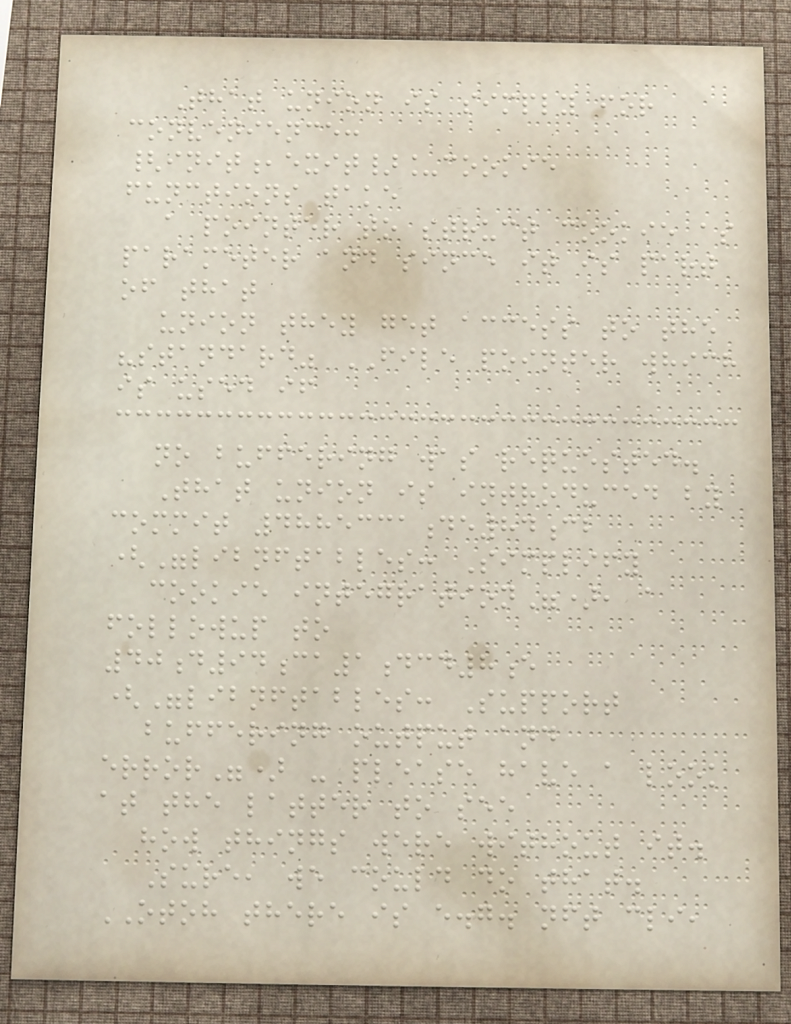That union is simply for
convenience:
{init,exit}_cookie
functions take
a pointer to struct cookie as
parameter and since it is part
of that
union they get access to the
"standard" FILE pointer which
is used if
no buffering was requested.
That union is introduced by
commit 4885331de84cb
("libnftables: Simplify
cookie integration"), a
followup to
40d94ca1dcd8e
("libnftables: Support
buffering output and
error") - please have a look
at the latter to see
how things were without it.
Sure, we could do that.
OTOH there is e.g. nft cli,
